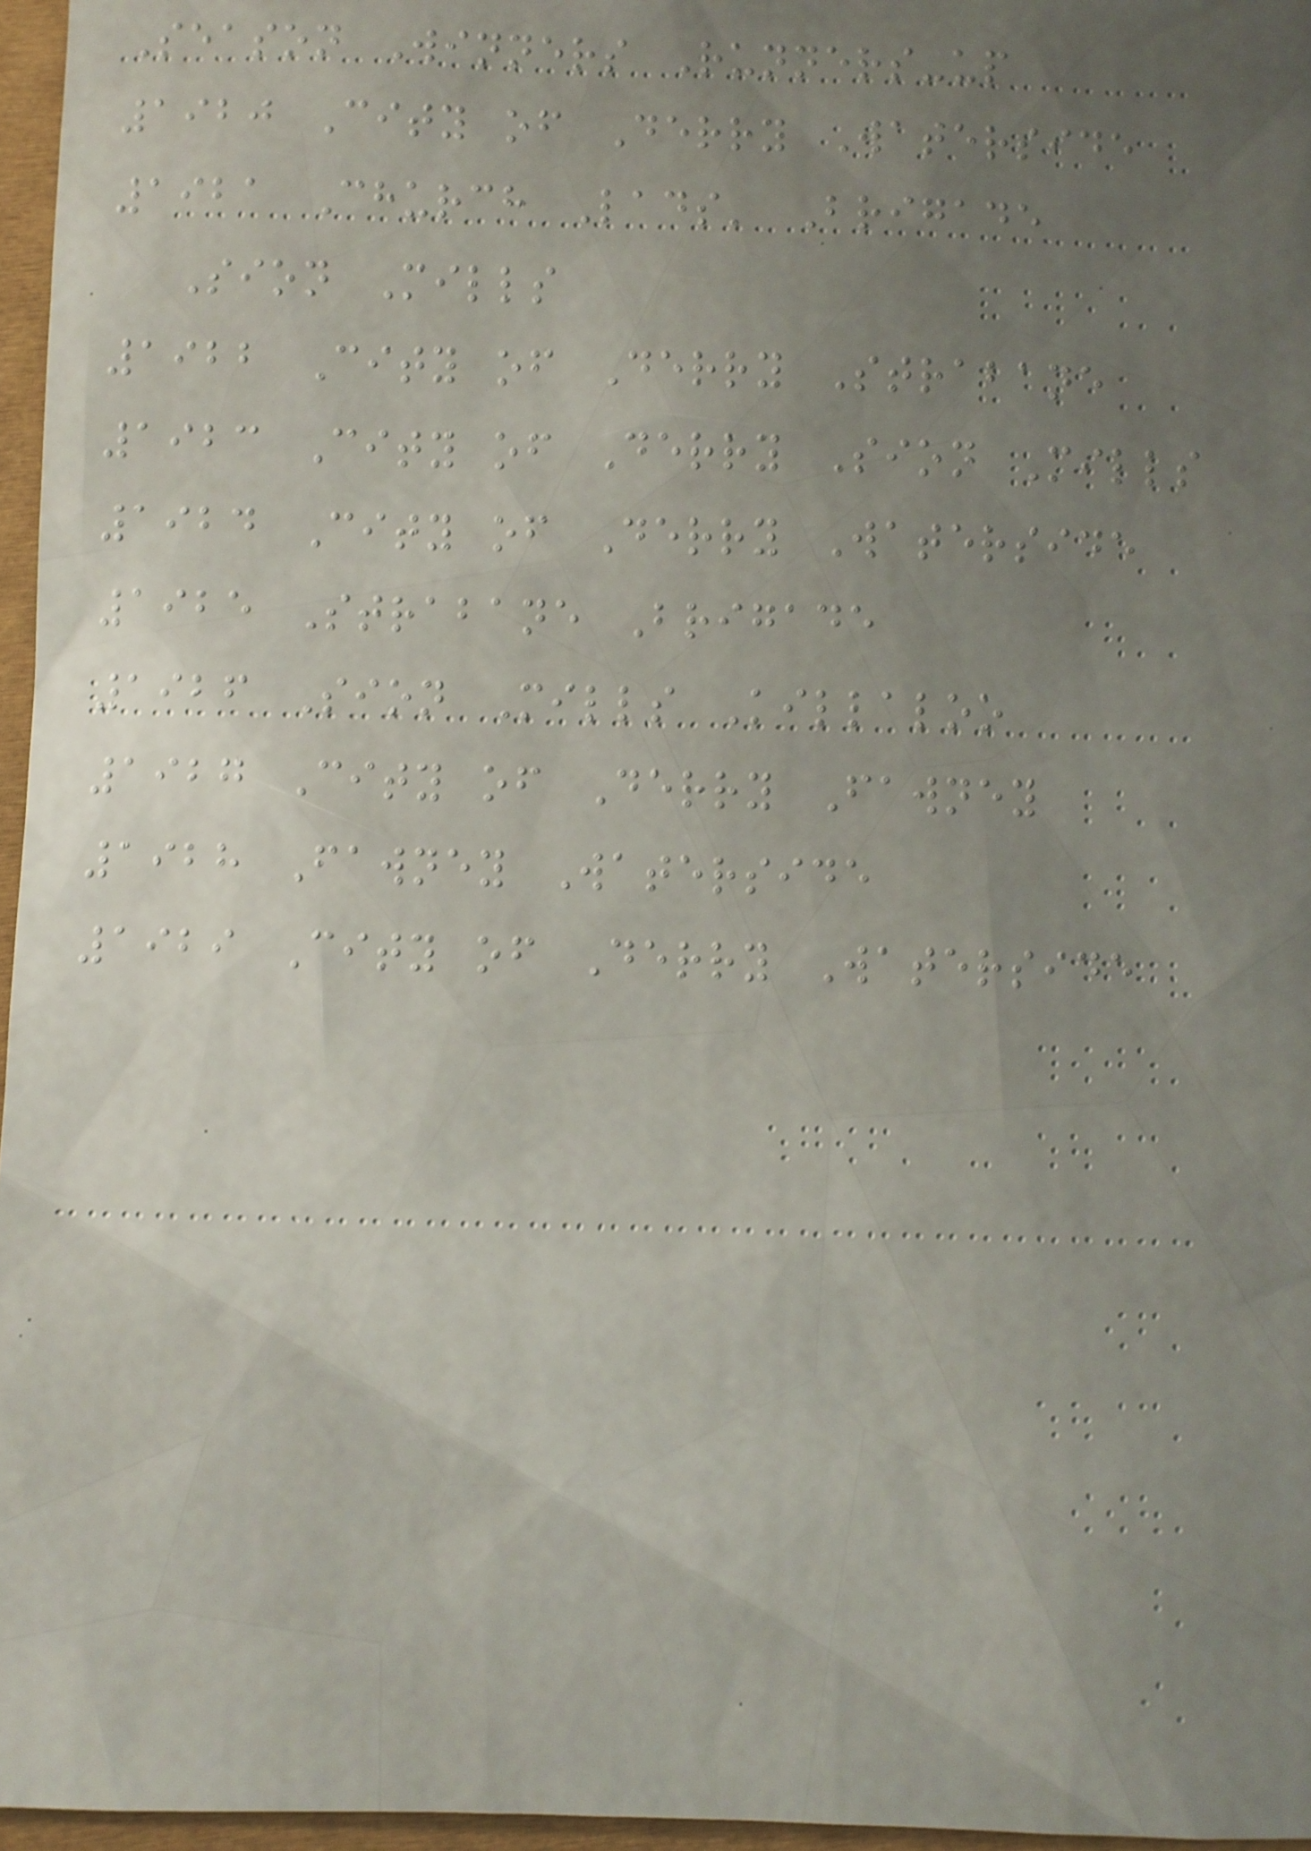Season Winners Runners-up
1920 City of Derry Waterside
1921 Church Lads' Brigade
Sion Mills
1922 City of Derry Strabane
1923 City of Derry Sion Mills
1924 City of Derry Waterside
1925 Strabane Brigade
1926 Sion Mills Killaloo
1927 City of Derry Fawney
1928 Fawney Waterside
1929 City of Derry Waterside
